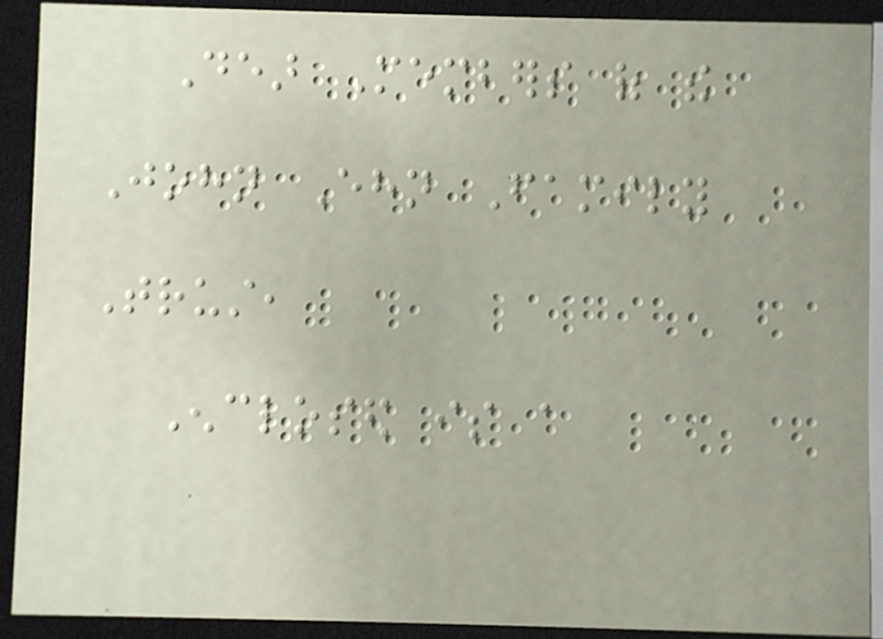Dear Members of the
John Ehn Family
Trust,
Enclosed is a
